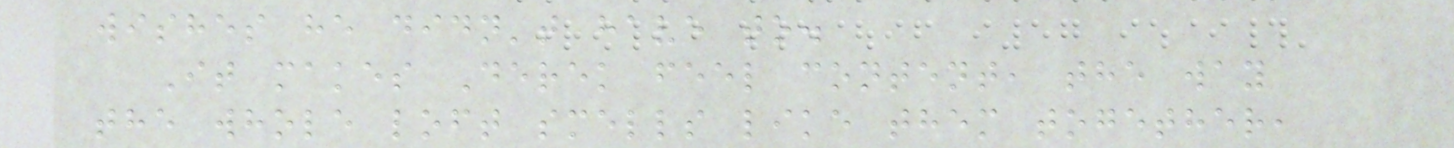wishes he didn't have to.
It makes Derek feel content, the way
the whole loft smells like them together,
